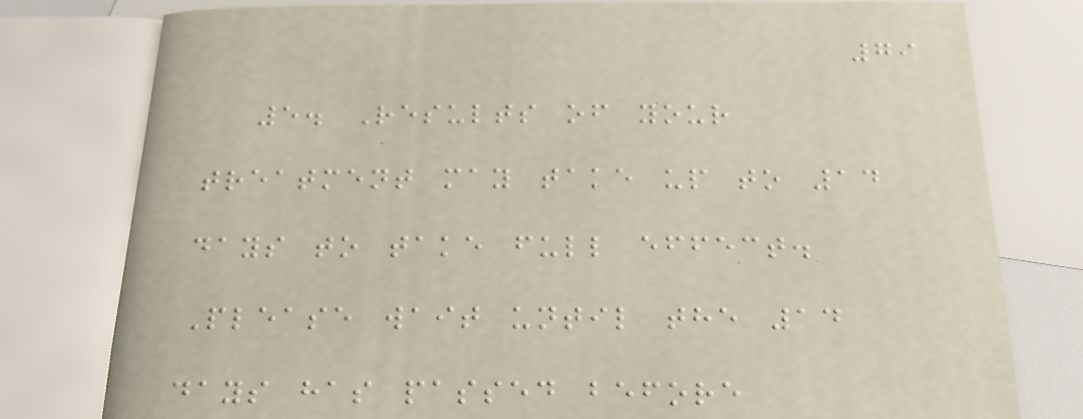79
5. Results of your
treatment may take up to 14
days to take full effect.
Please wait until the 14
days has passed before
